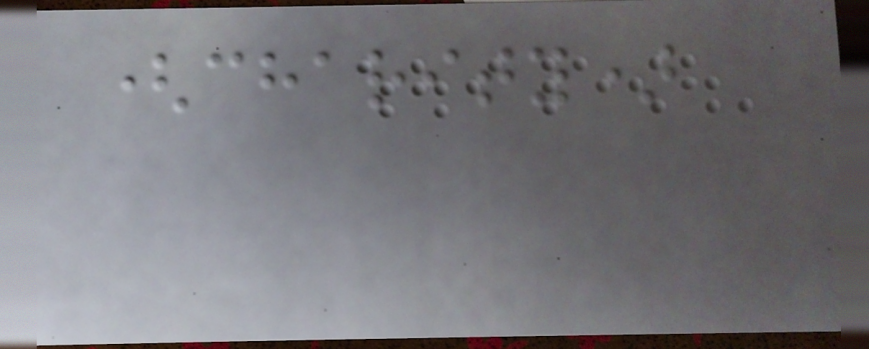(charity)
